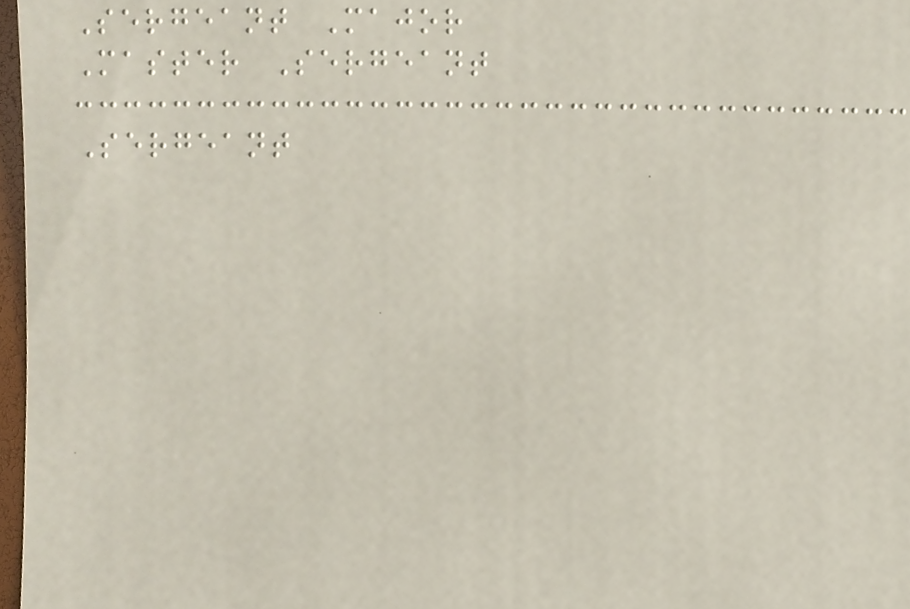Sergeant Major
Master Sergeant
Sergeant
